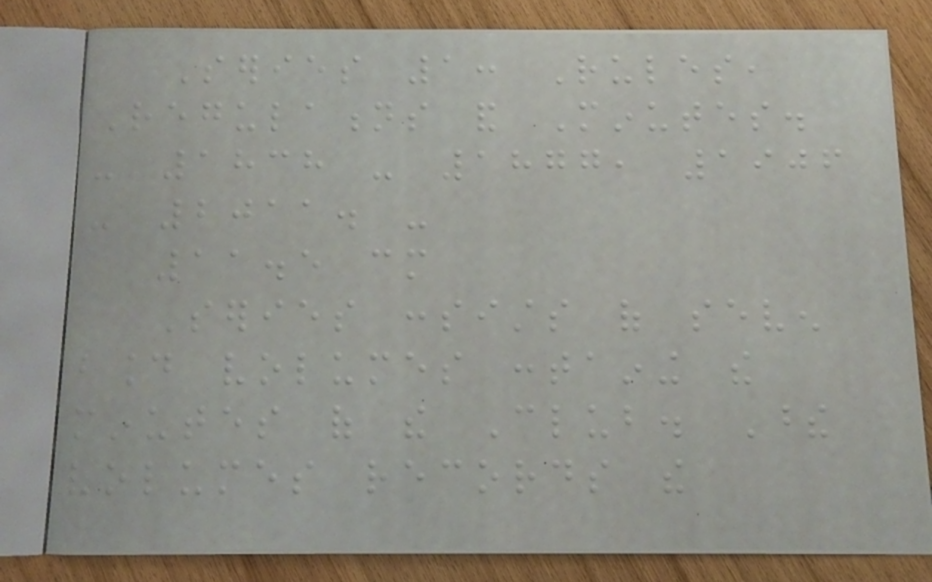Series 1: Rules,
Regulations and Minutes.
- 1838 - 1877, 1906
- 2011. -
11.5 cm
Series consists of seven
bound volumes containing the
minutes of the Club. These
volumes records the
